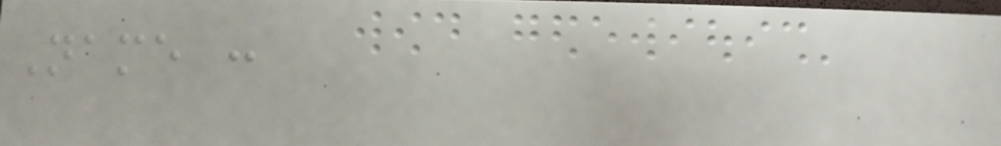Name :
